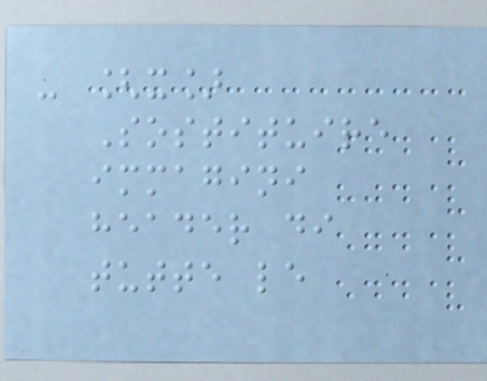- [x]
Sostituire
immagini
header di
tutte le
